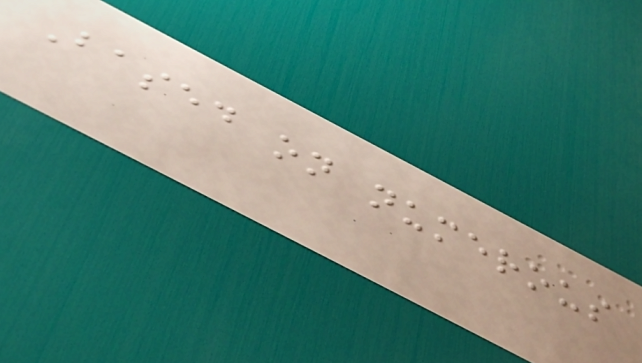Based on numerous
